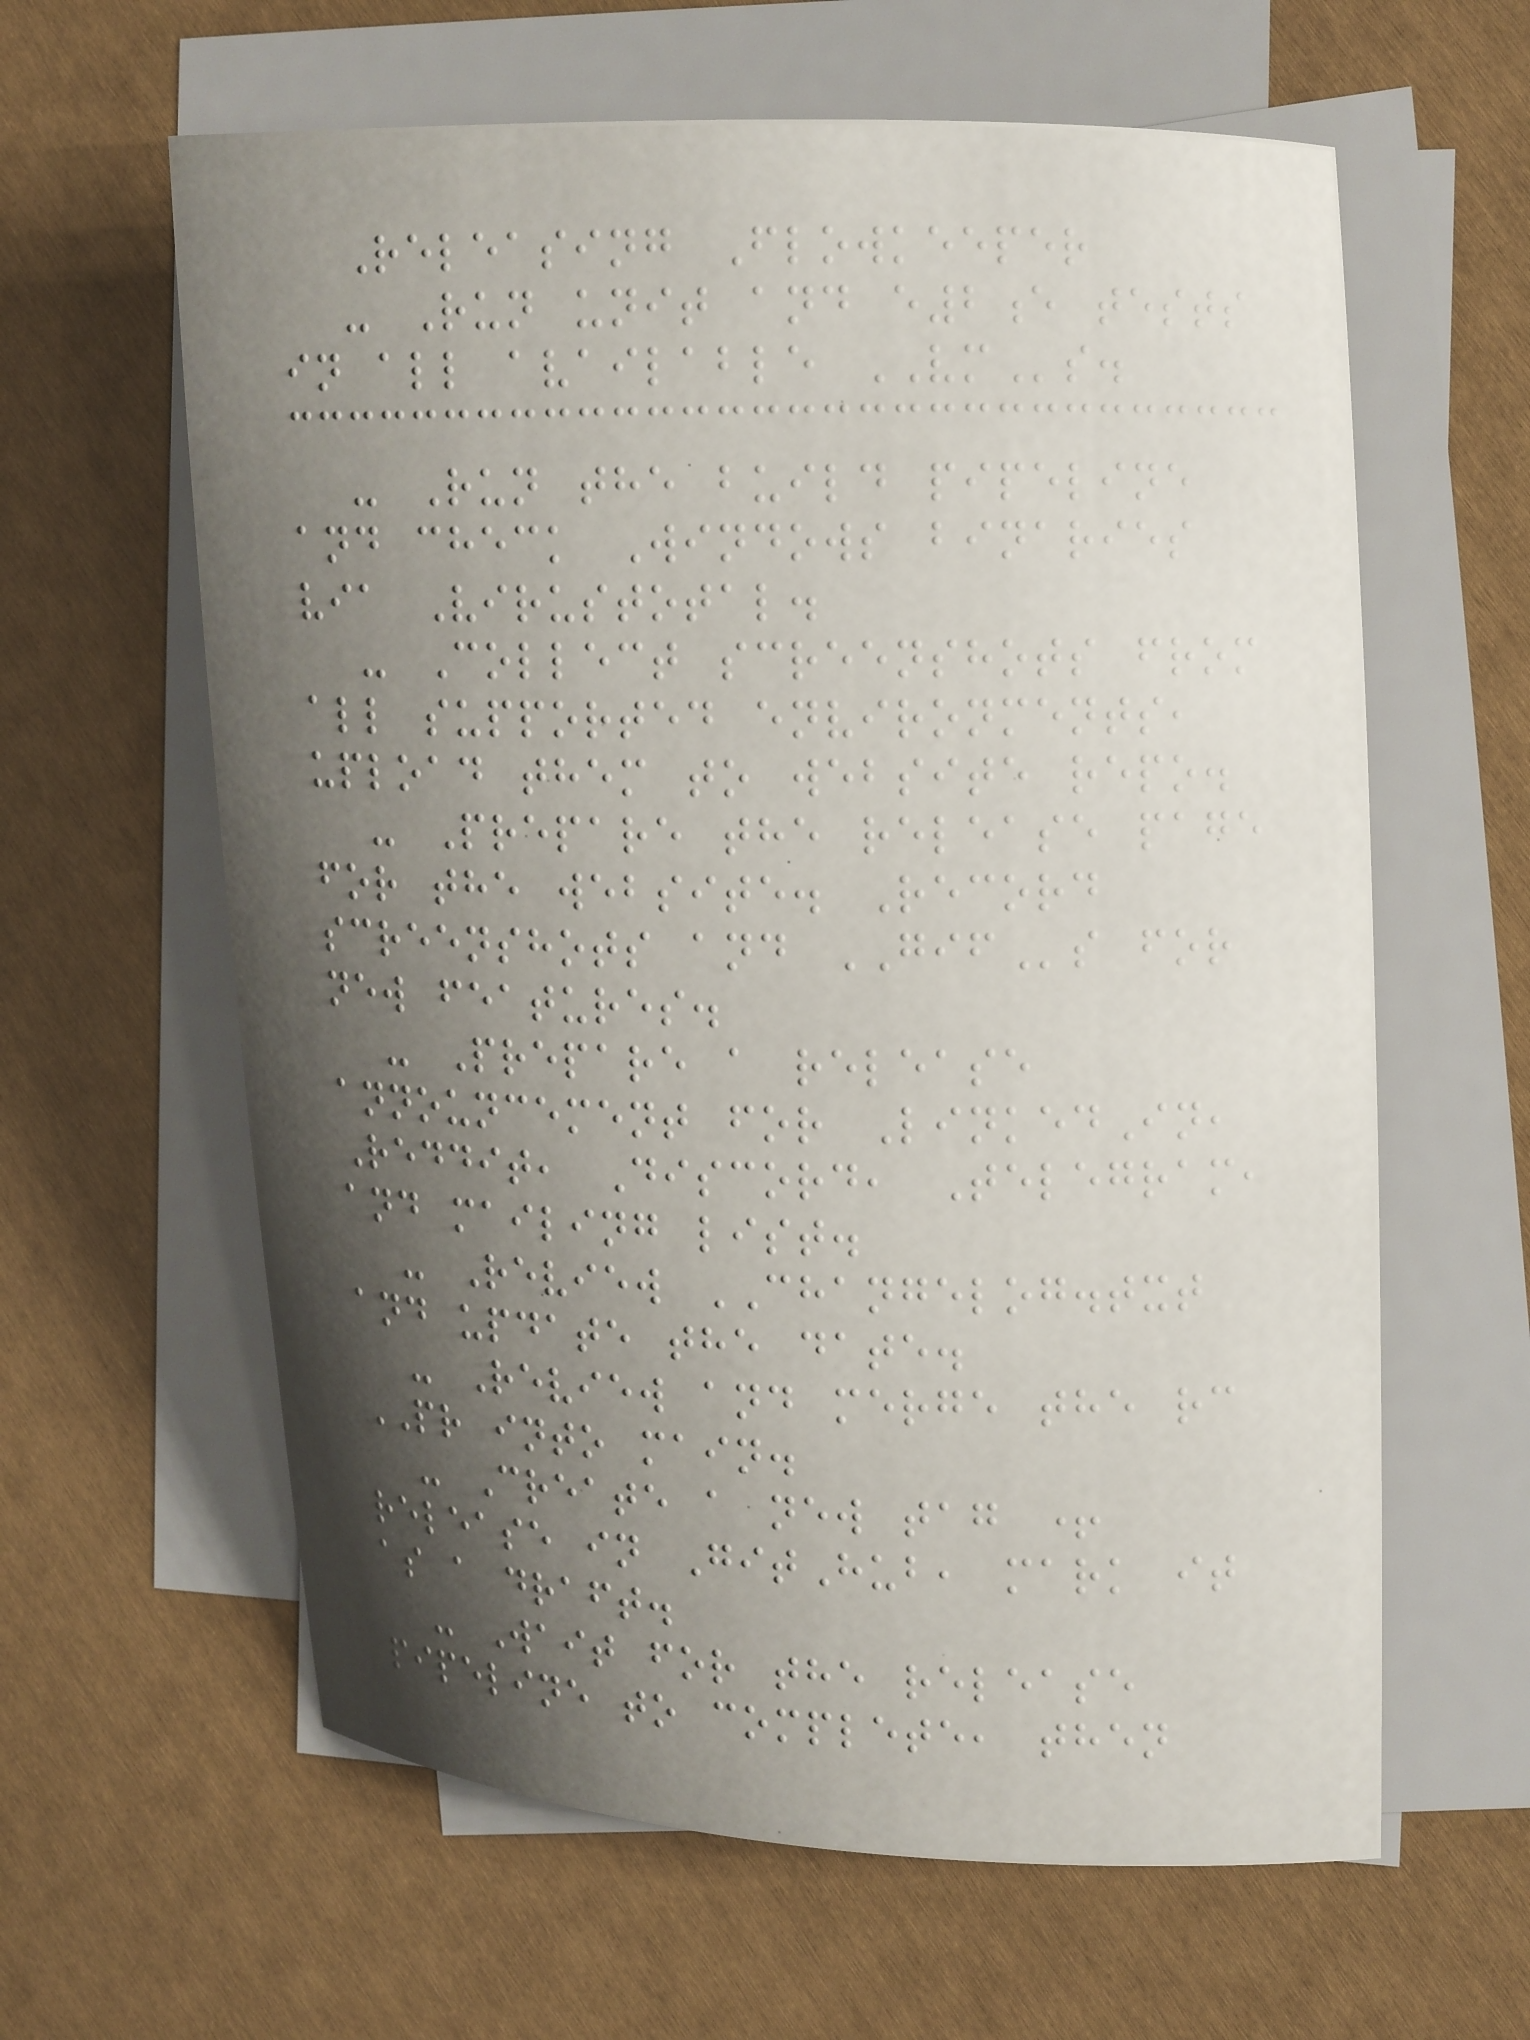Releasing Flowkeeper
- Run unit and e2e tests
in all available VMs.
- Run the build pipeline
and check Windows binaries
via Virustotal.
- Collect screenshots from
all supported environments,
upload them to website repo.
- Prepare the release page
for the website. Record
screenshots and GIFs for
new features.
- Prepare a release
announcement for LinkedIn,
Reddit, Discord, Telegram,
and mailing list.
- Review CHANGELOG.txt
and update the date.
- Review and merge the rc
PR into main.
- Create a new tag +
release in GitHub, mark it
as a draft.
- Wait for the release
pipeline to complete, then
